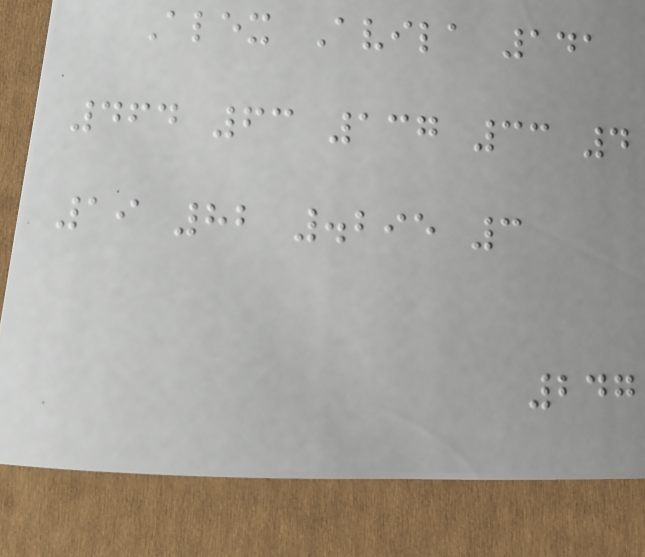Alex Avila 141
464 63 137 33 4
19 82 .295 3
247
